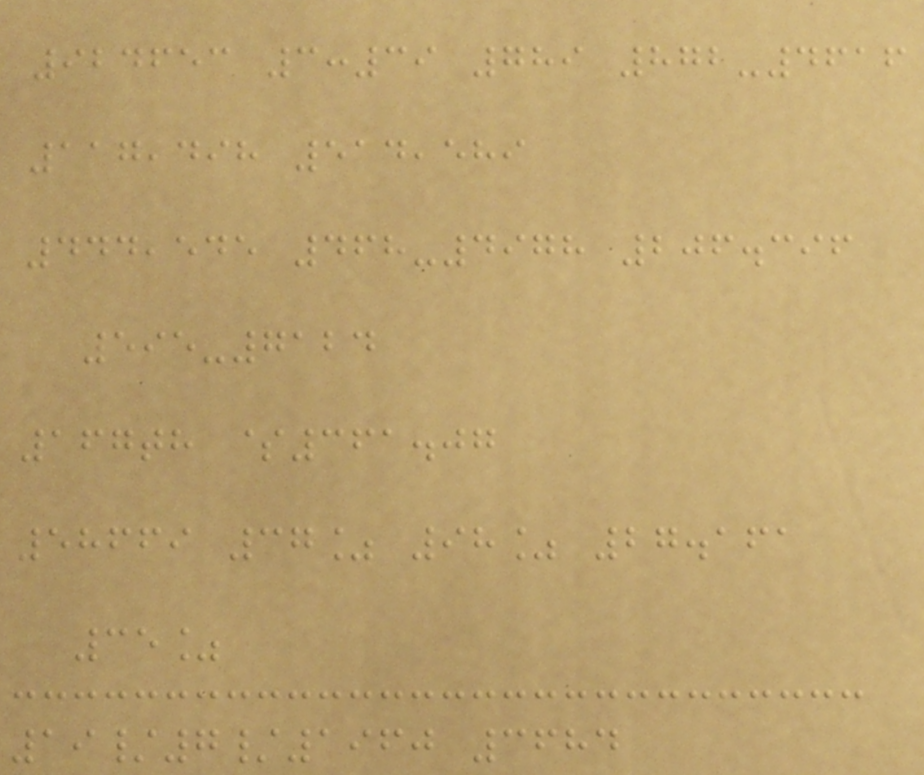924653 3:39 789 872-4616
117,498 514,589
444,545 468-4978 206.396
595-7124
167th $361.07
58669 37% 98% 27.161
35%
19/7/1960 3684
